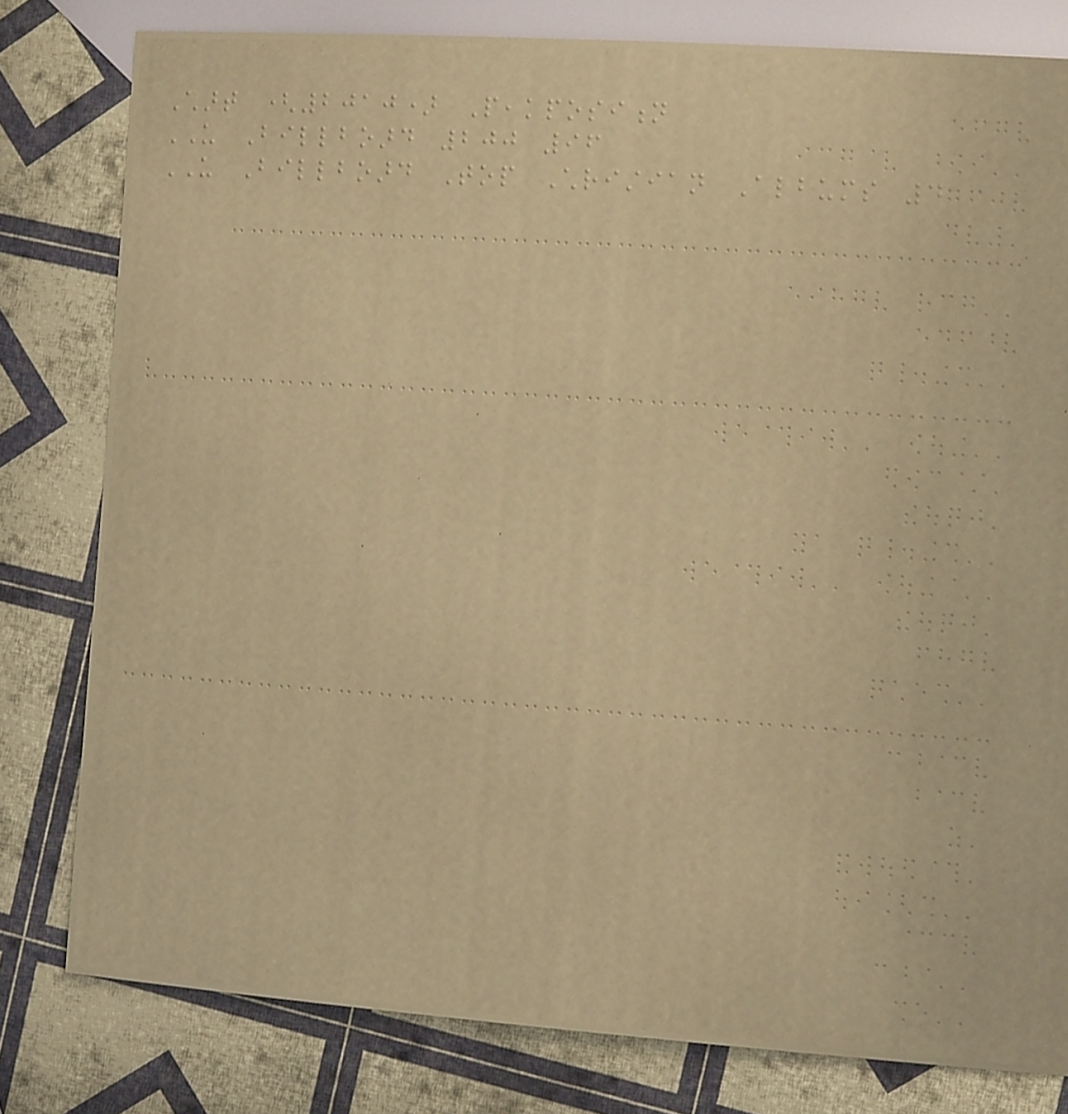Chart (2010) Peakposition
US Billboard 200 96
US Billboard Top Christian Albums 4
